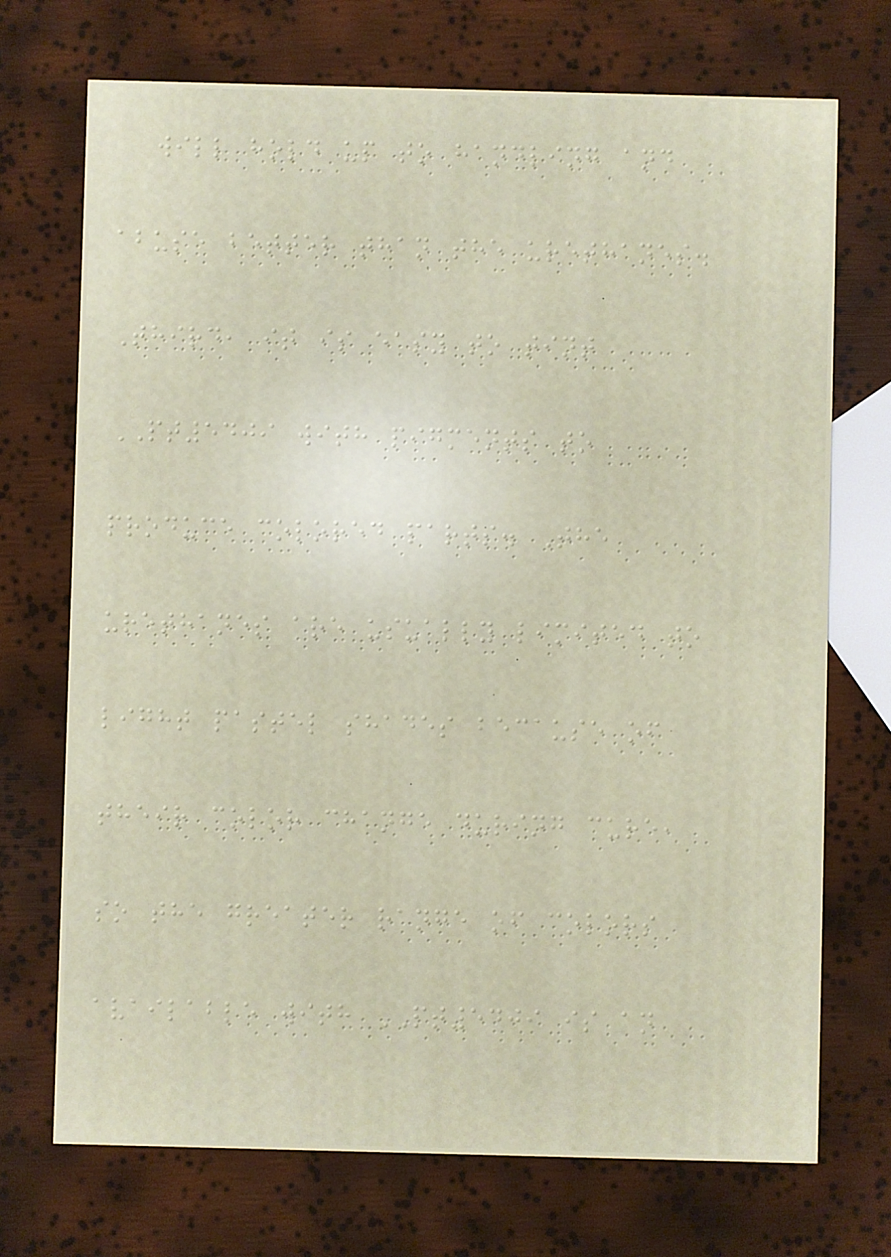will hold up to handling and
abuse better than the urethanes.
Third, it is easy to tint
PT5409 with pigments to
produce colored parts. The
urethanes are usually limited to
light pastel shades because of
their color change during cure,
so the greater range of colors
available with PT5409 is an
